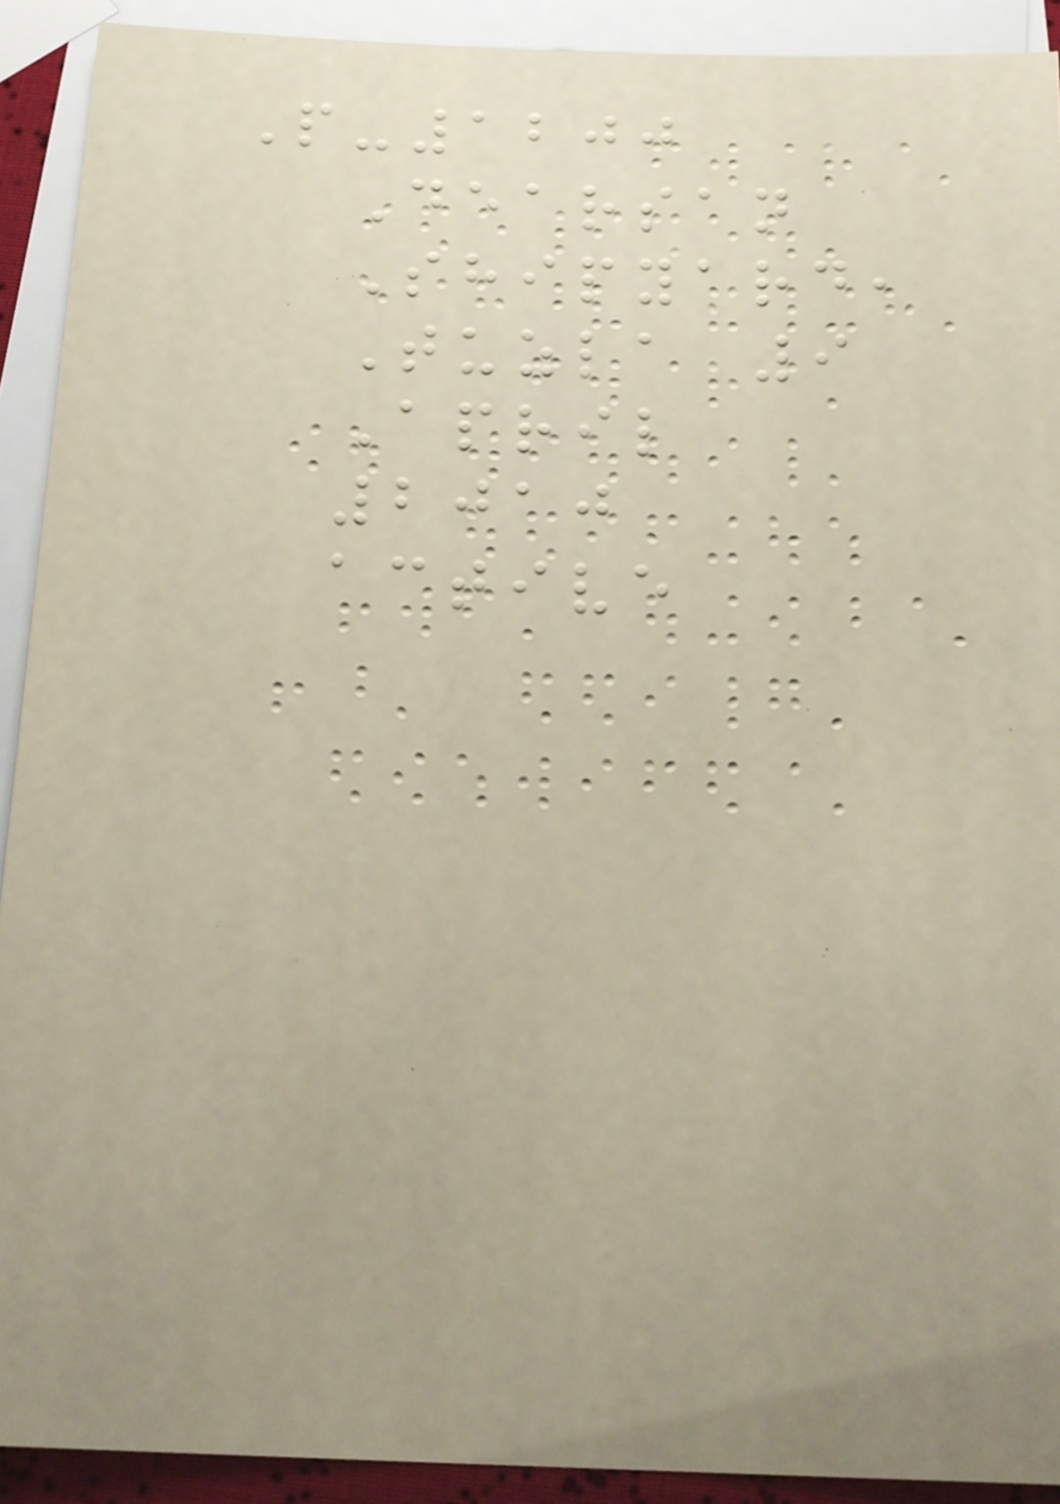P-1200
Dearsan
Shipyard,
Tuzla 9
April
2010
active
